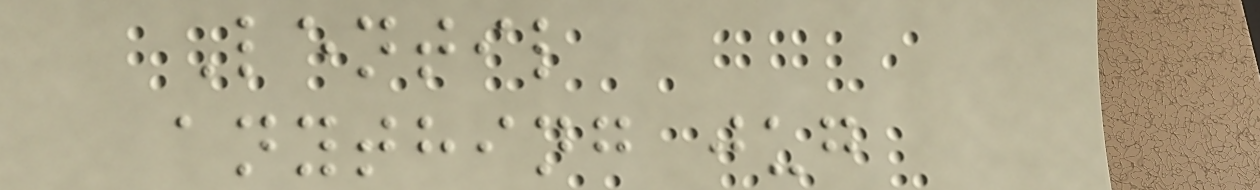Lentil
anything jug
